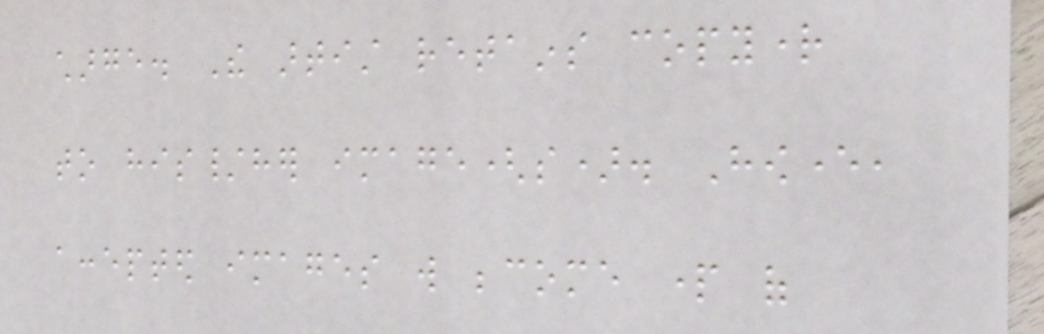charge. The artist retains copyright
to his/her image(s). However,
accepted images will become part of
